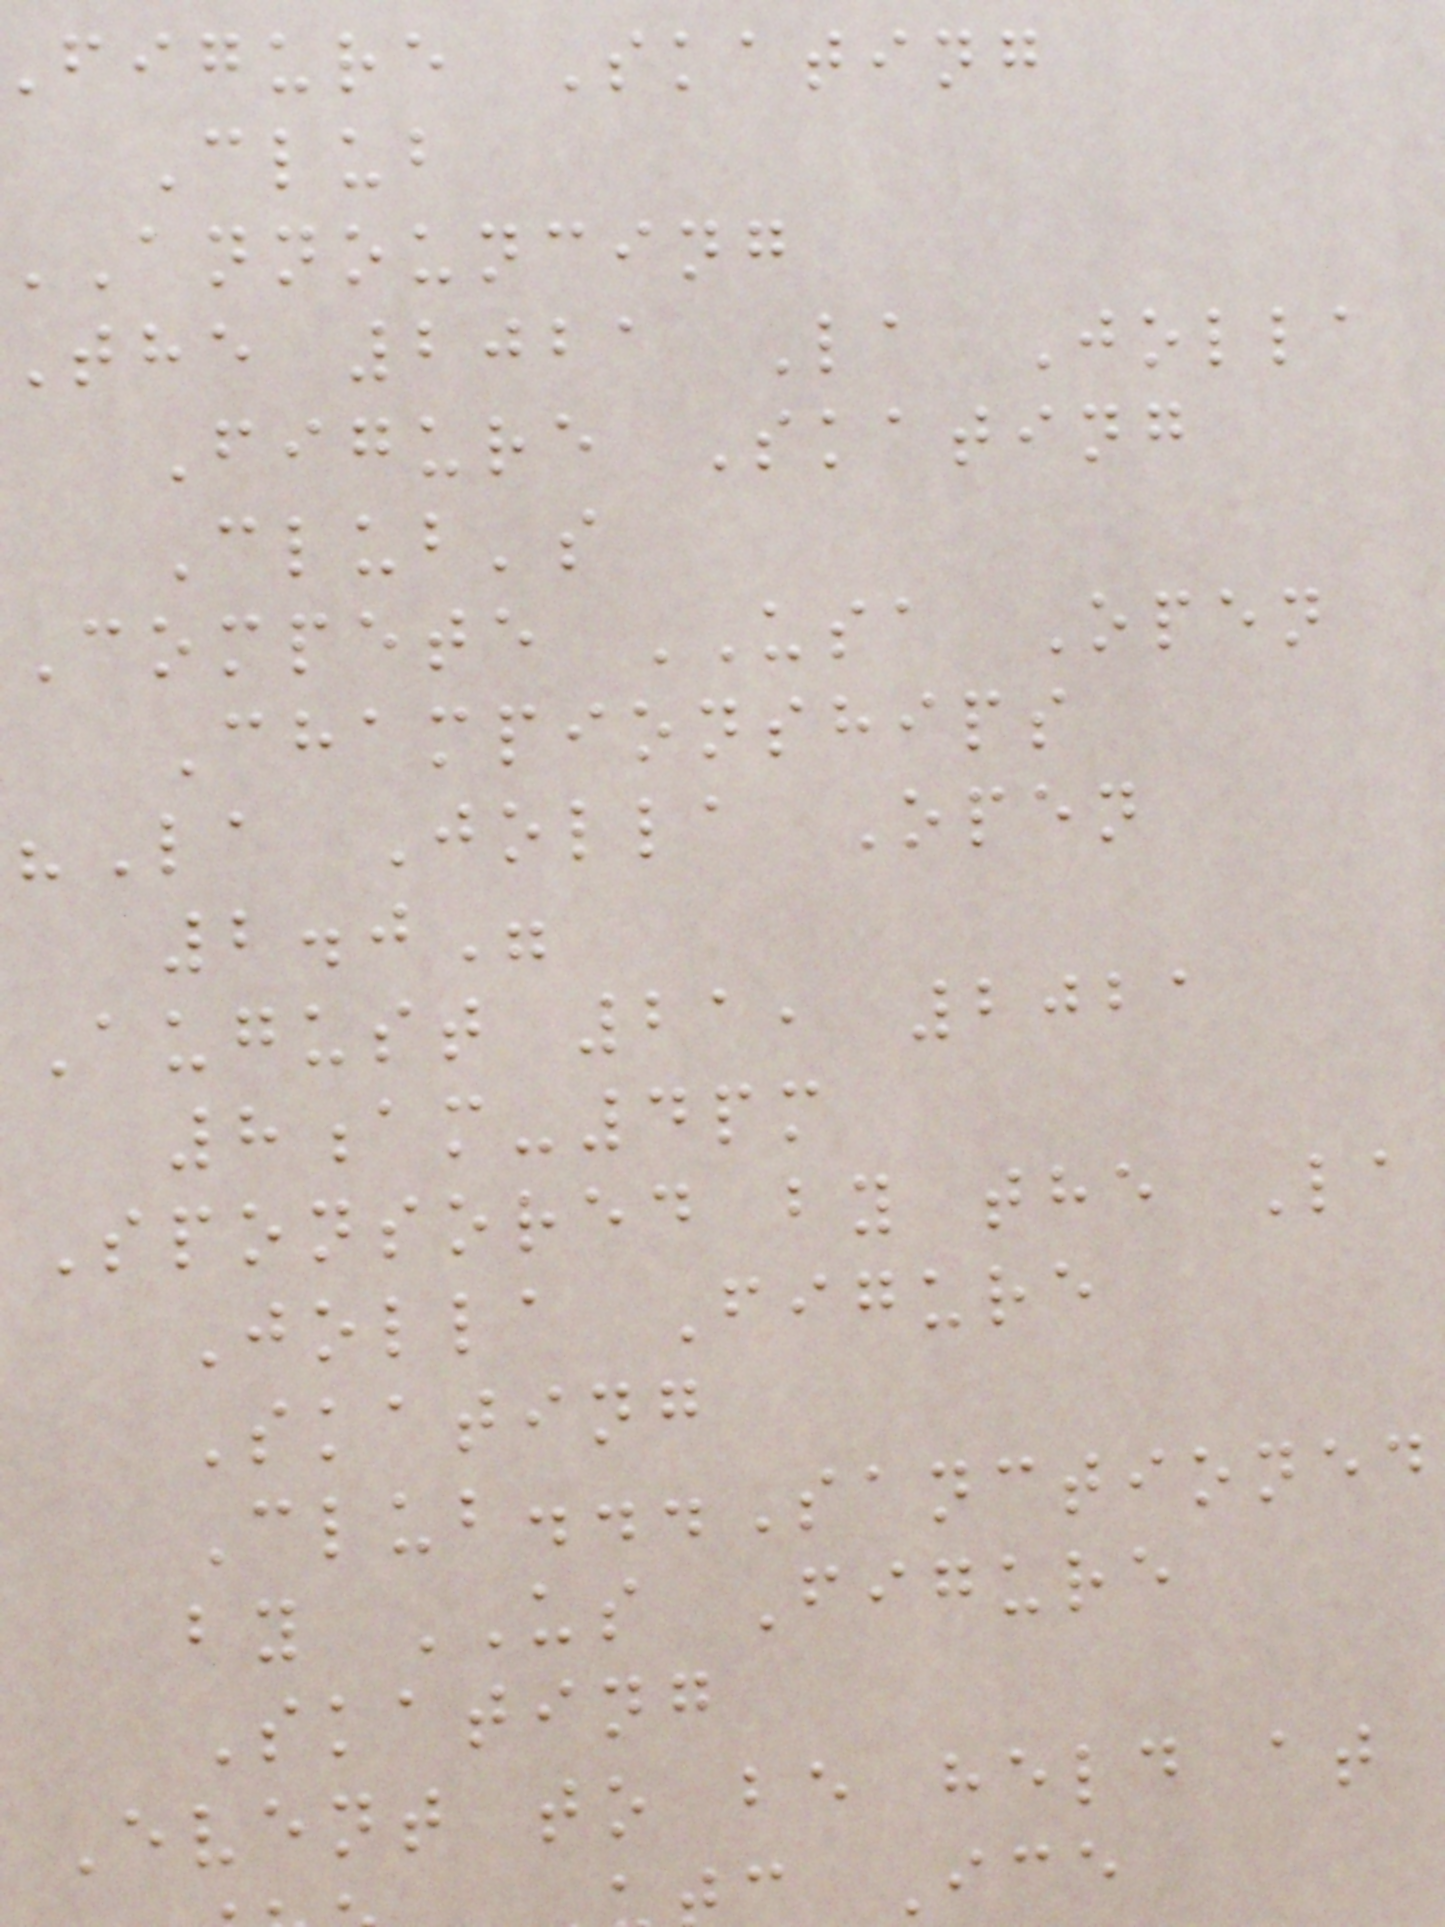figure Skating
Club
announcing
The 2021 La Jolla
Figure Skating
Club's
Compete USA Open
Championships
"La Jolla Open
2.0"
August 21, 2021
8am-4pm
Sponsored by the La
Jolla Figure
Skating
Club...Sanctioned
by US Figure
Skating
Event to be held at
Ice
